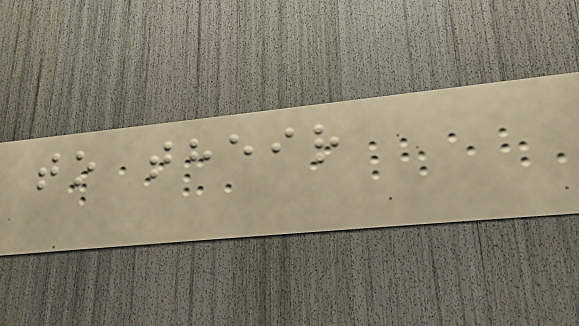to their
